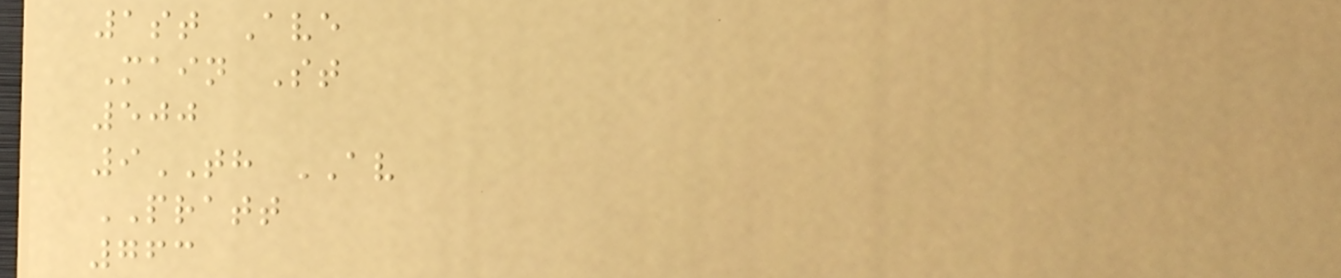1st Ave
Main St
500
9TH AV
PRATT
763
